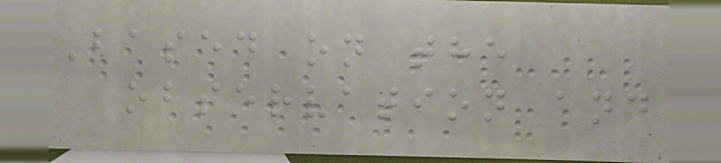Based on the
observation and
